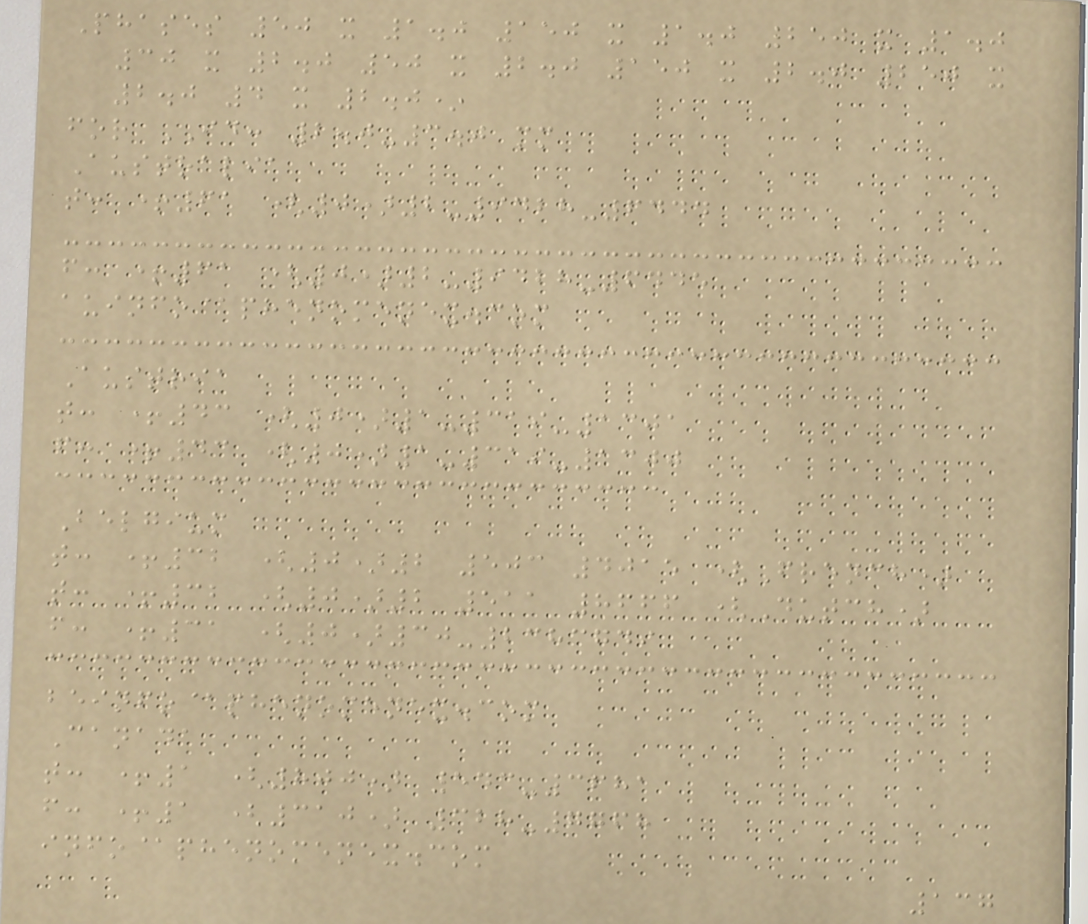Phases 50 x 1.0 150 x 1.0 250 x 1.0
30 x 2.0 50 x 2.0 150 x 2.0 250 x
2.0 4 x 2.0*
for ID: 2.0-3.0 mm
Australia
t: +61 (0)2-9428-6444
f: +61 (0)2-9428-6445
auinfo@phenomenex.com
Austria
t: +43 (0)1-319-1301
f: +43 (0)1-319-1300
Belgium
t: +32 (0)2 503 4015 (French)
t: +32 (0)2 511 8666 (Dutch)
f: +31 (0)30-2383749
beinfo@phenomenex.com
Canada
t: +1 (800) 543-3681
f: +1 (310) 328-7768
info@phenomenex.com
137
